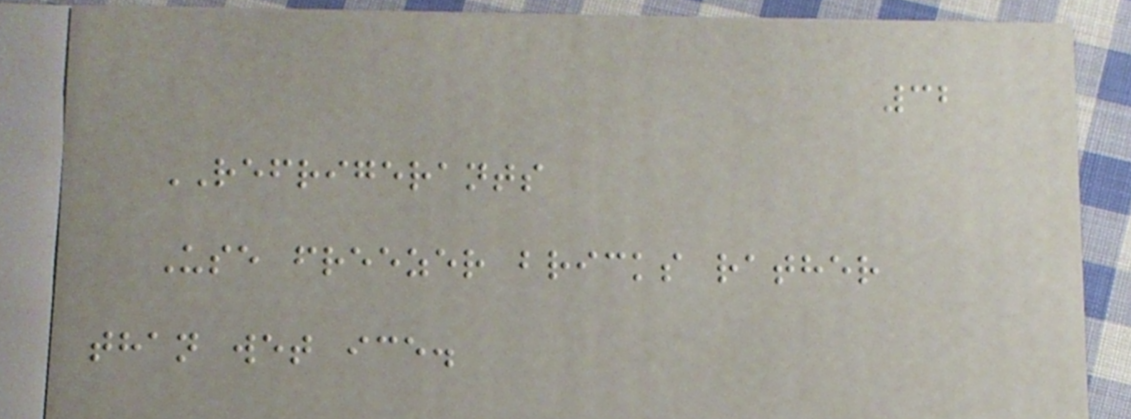32
REFRIGERANTS
Use freezer bricks rather
than wet ice.
